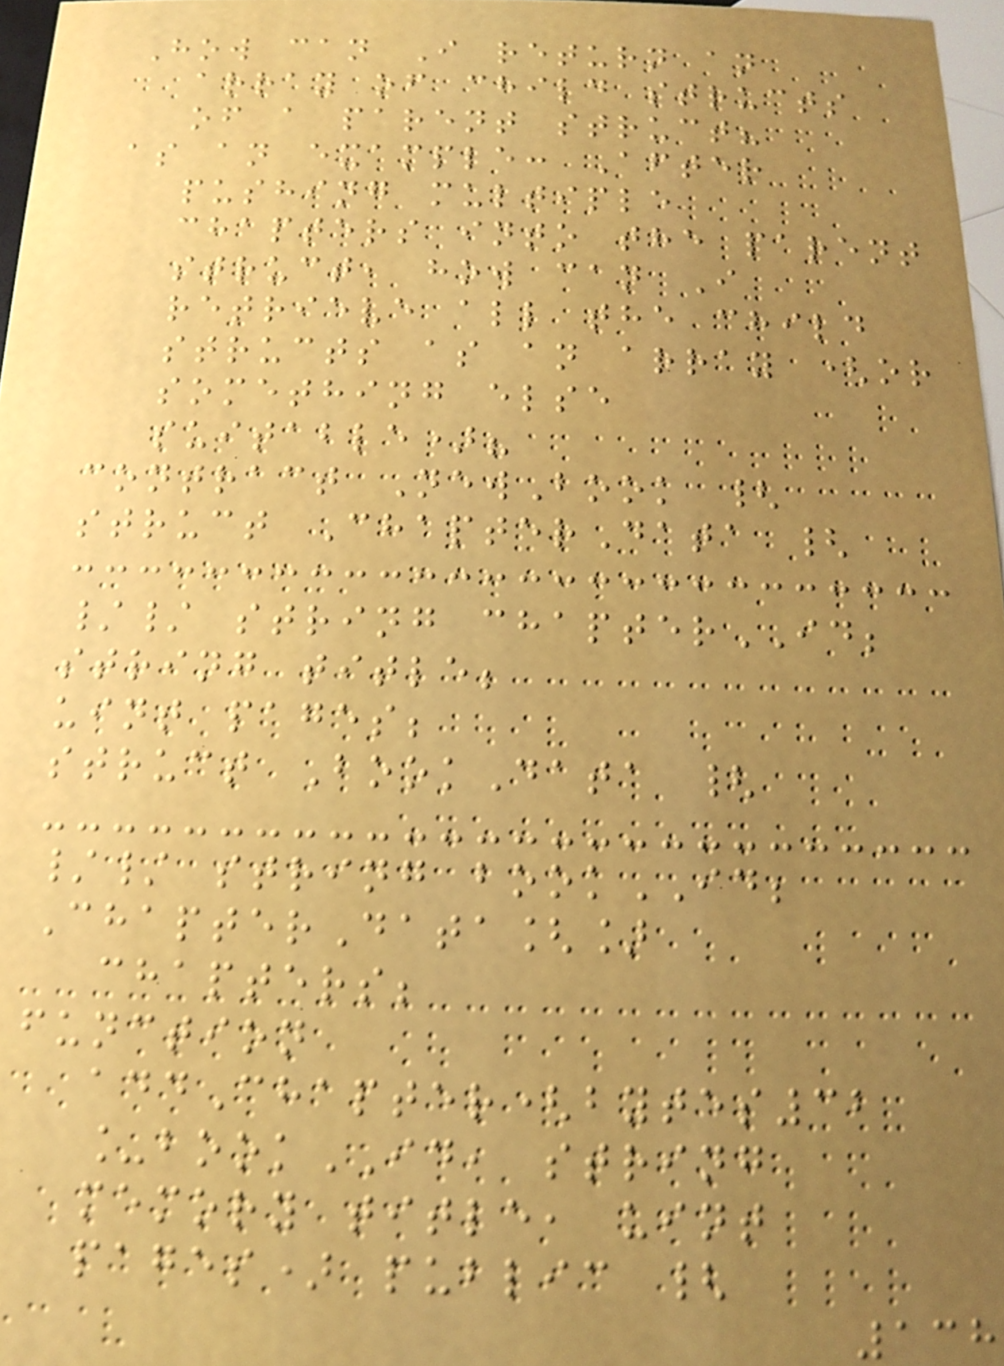How can I return an
array of child structs
of a parent struct?
as an example: After
pushing multiple
chapters into the parent
struct, how can I
retrieve all the child
structs as an array (or
something else
suitable)?
contract NewBook {
struct ChapterData {
// string chapterID;
string title;
uint pages;
struct BookData {
// string bookID;
ChapterData[]
chapters;
function
addChapter(bytes32
_bookID, string
memory title, uint
pages) public {
138
